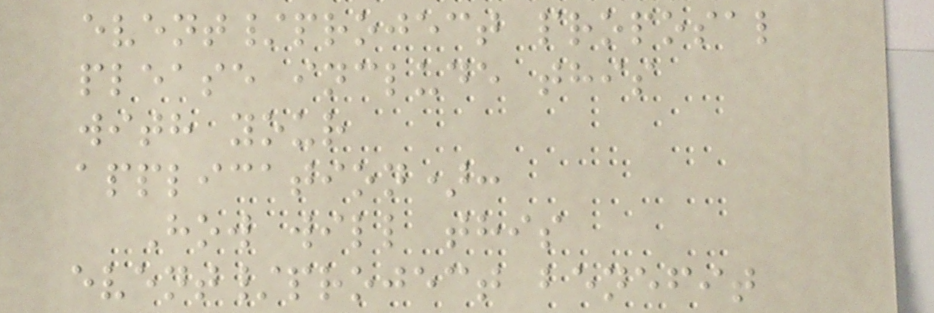event/project proposal
please include this
with your
application):
How will this
event/project benefit
